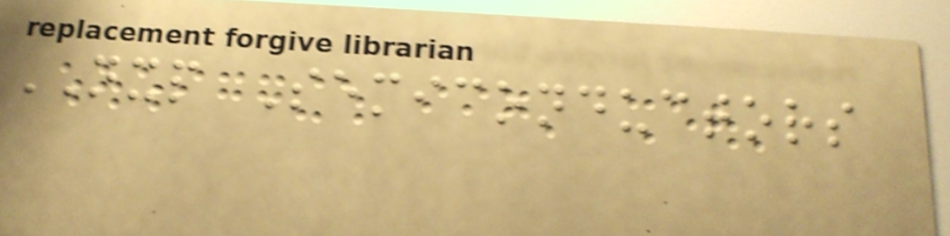NXP Semiconductors
